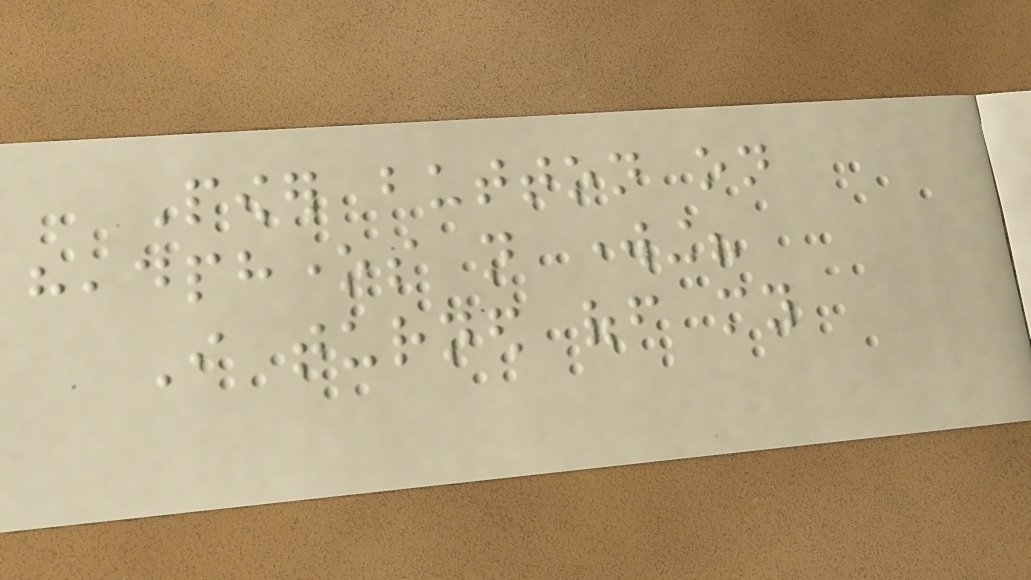Power button on
headphones not working?
I turned off my
